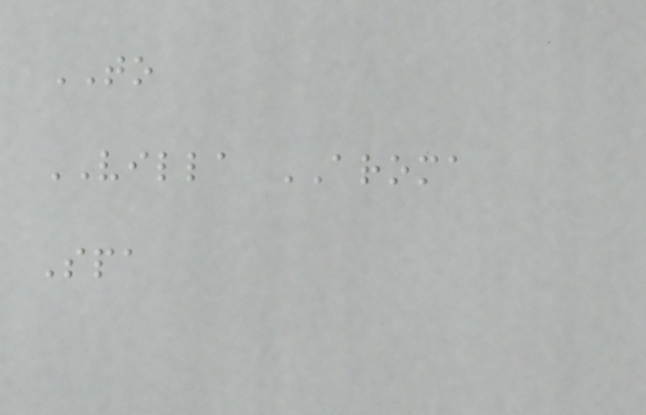TO
VILLA AROMA
Spa
